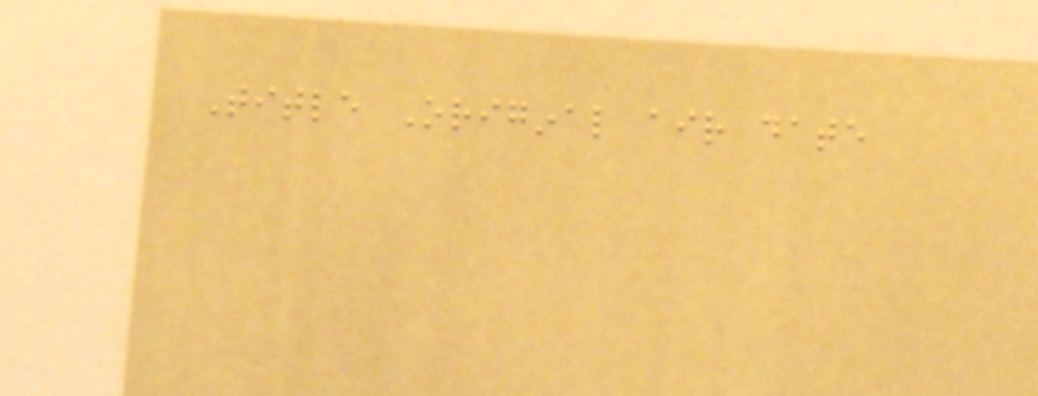Title Original air date
